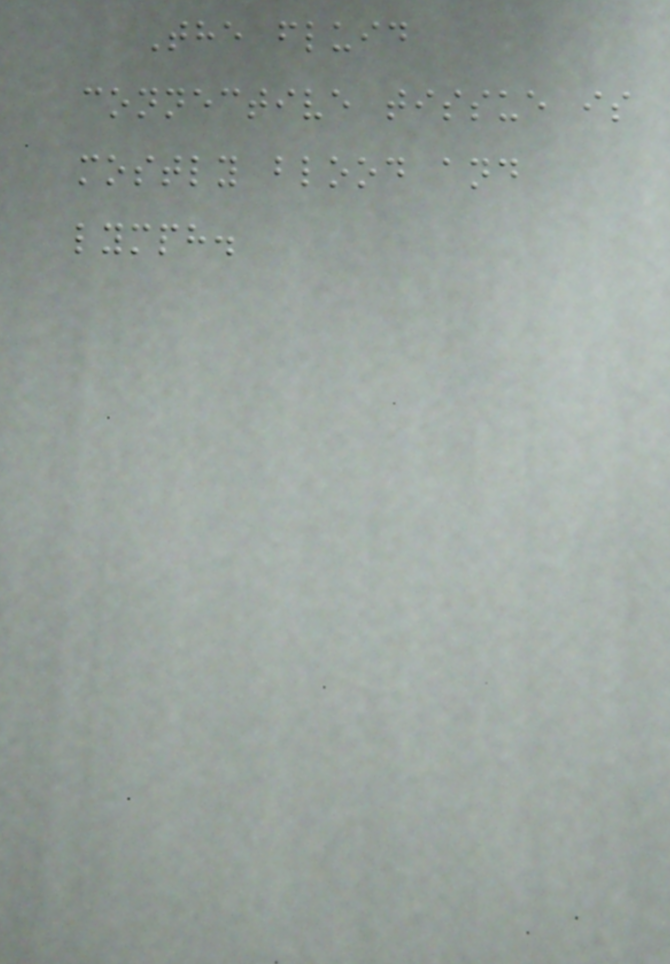The fluid
connective tissue is
mostly blood and
lymph.
